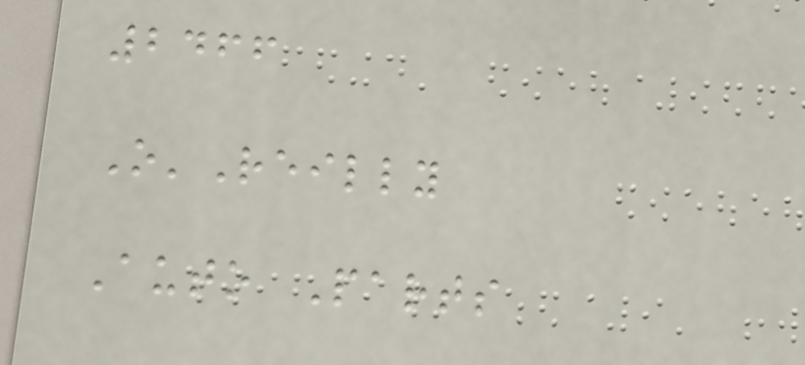2466
O'Reilly
Auto Parts
